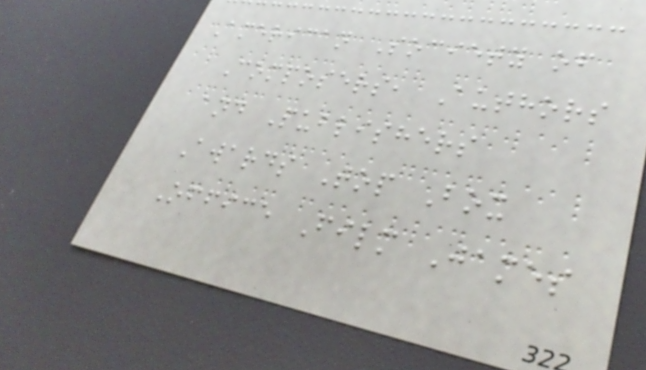American Society of
Composers, Authors
and Publishers
Awards Top Box
Office Film James
